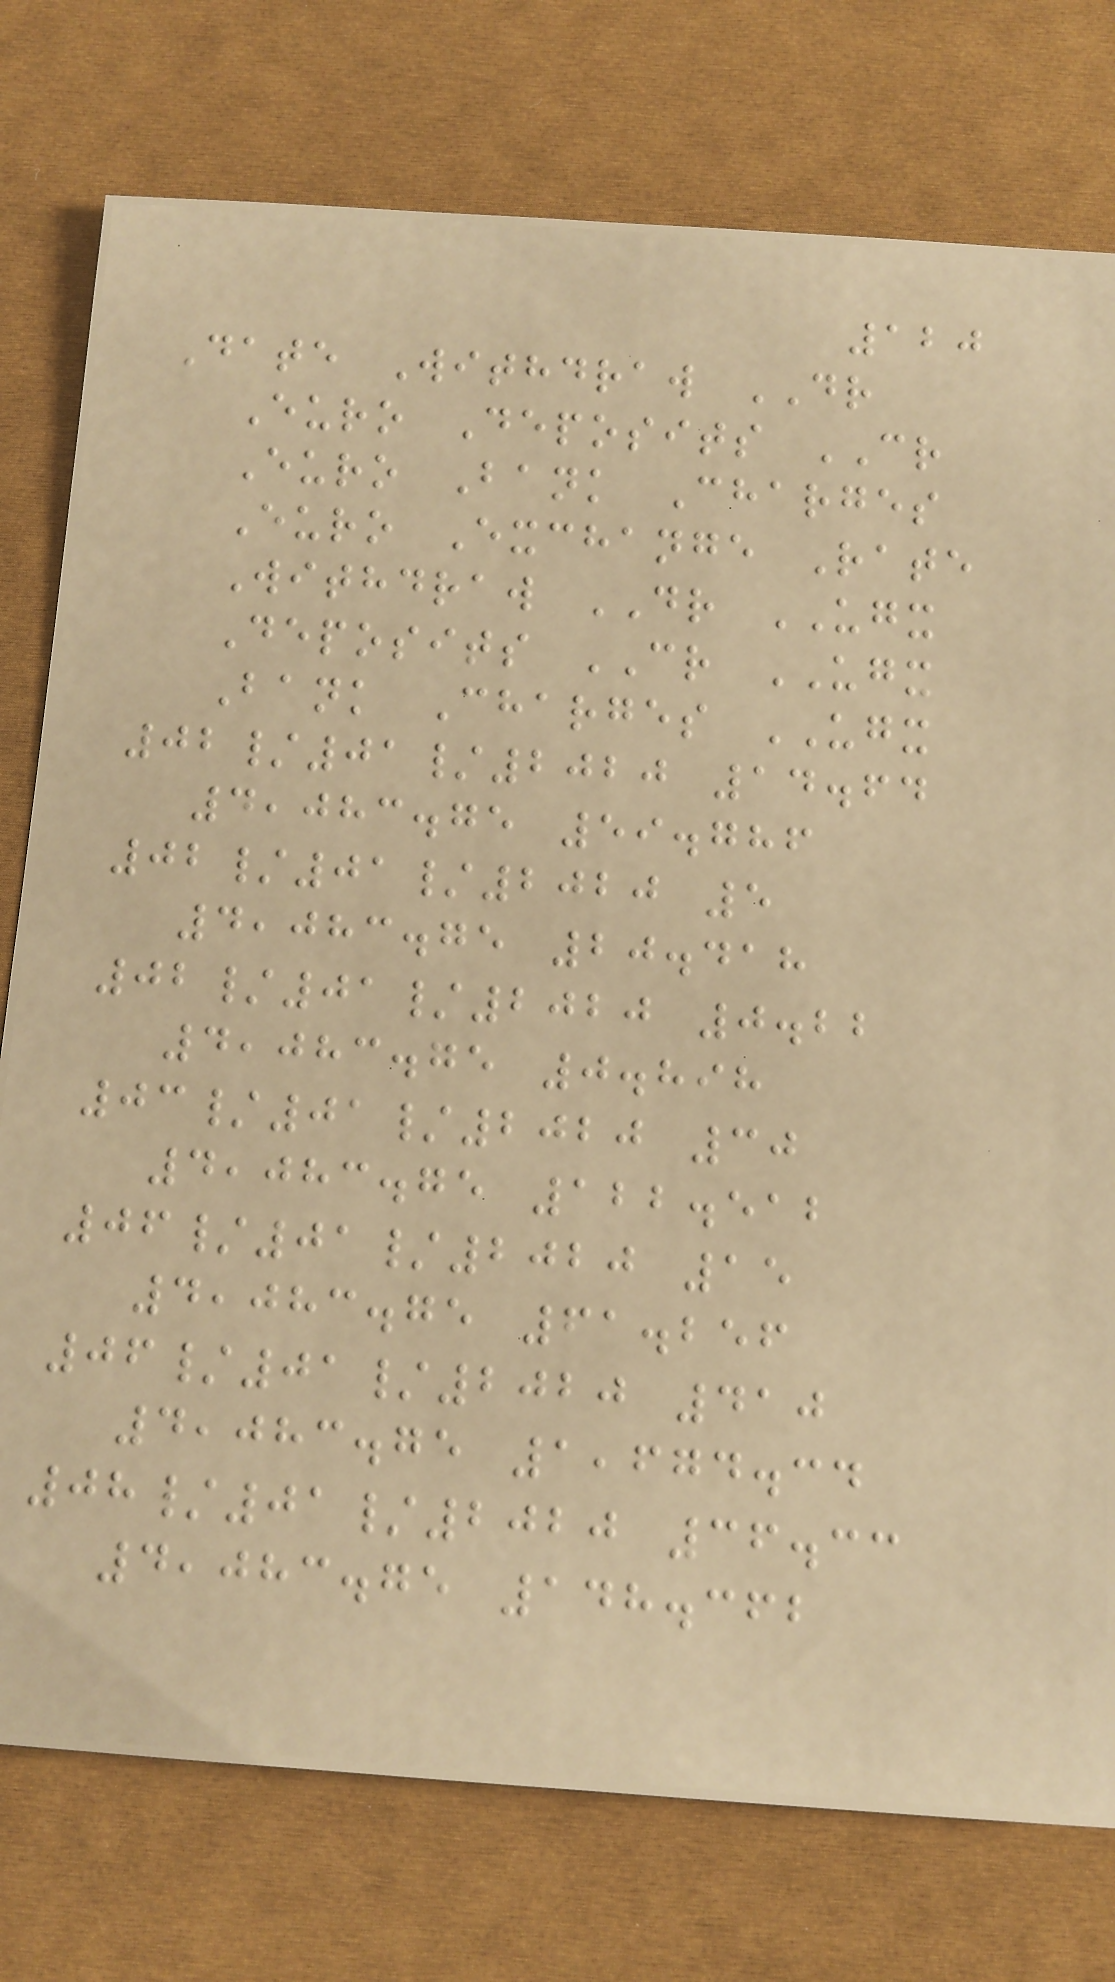120
Date Withdraw DR
Euro Deposits CR
Euro Bank Charges
Euro Exchange Rate
Withdraw DR UGX
Deposits CR UGX
Bank Charges UGX
02/01/2020 14.64
4,083.75 59.786
02/01/2020 5
4,083.75 20.418
02/01/2020 0.22
4,083.75 0.898
03/01/2020 30
4,083.75 122.512
06/01/2020 15
4,083.75 61.256
06/01/2020 410
4,083.75 1,674.34
08/01/2020 36.33
4,083.75 148.362
